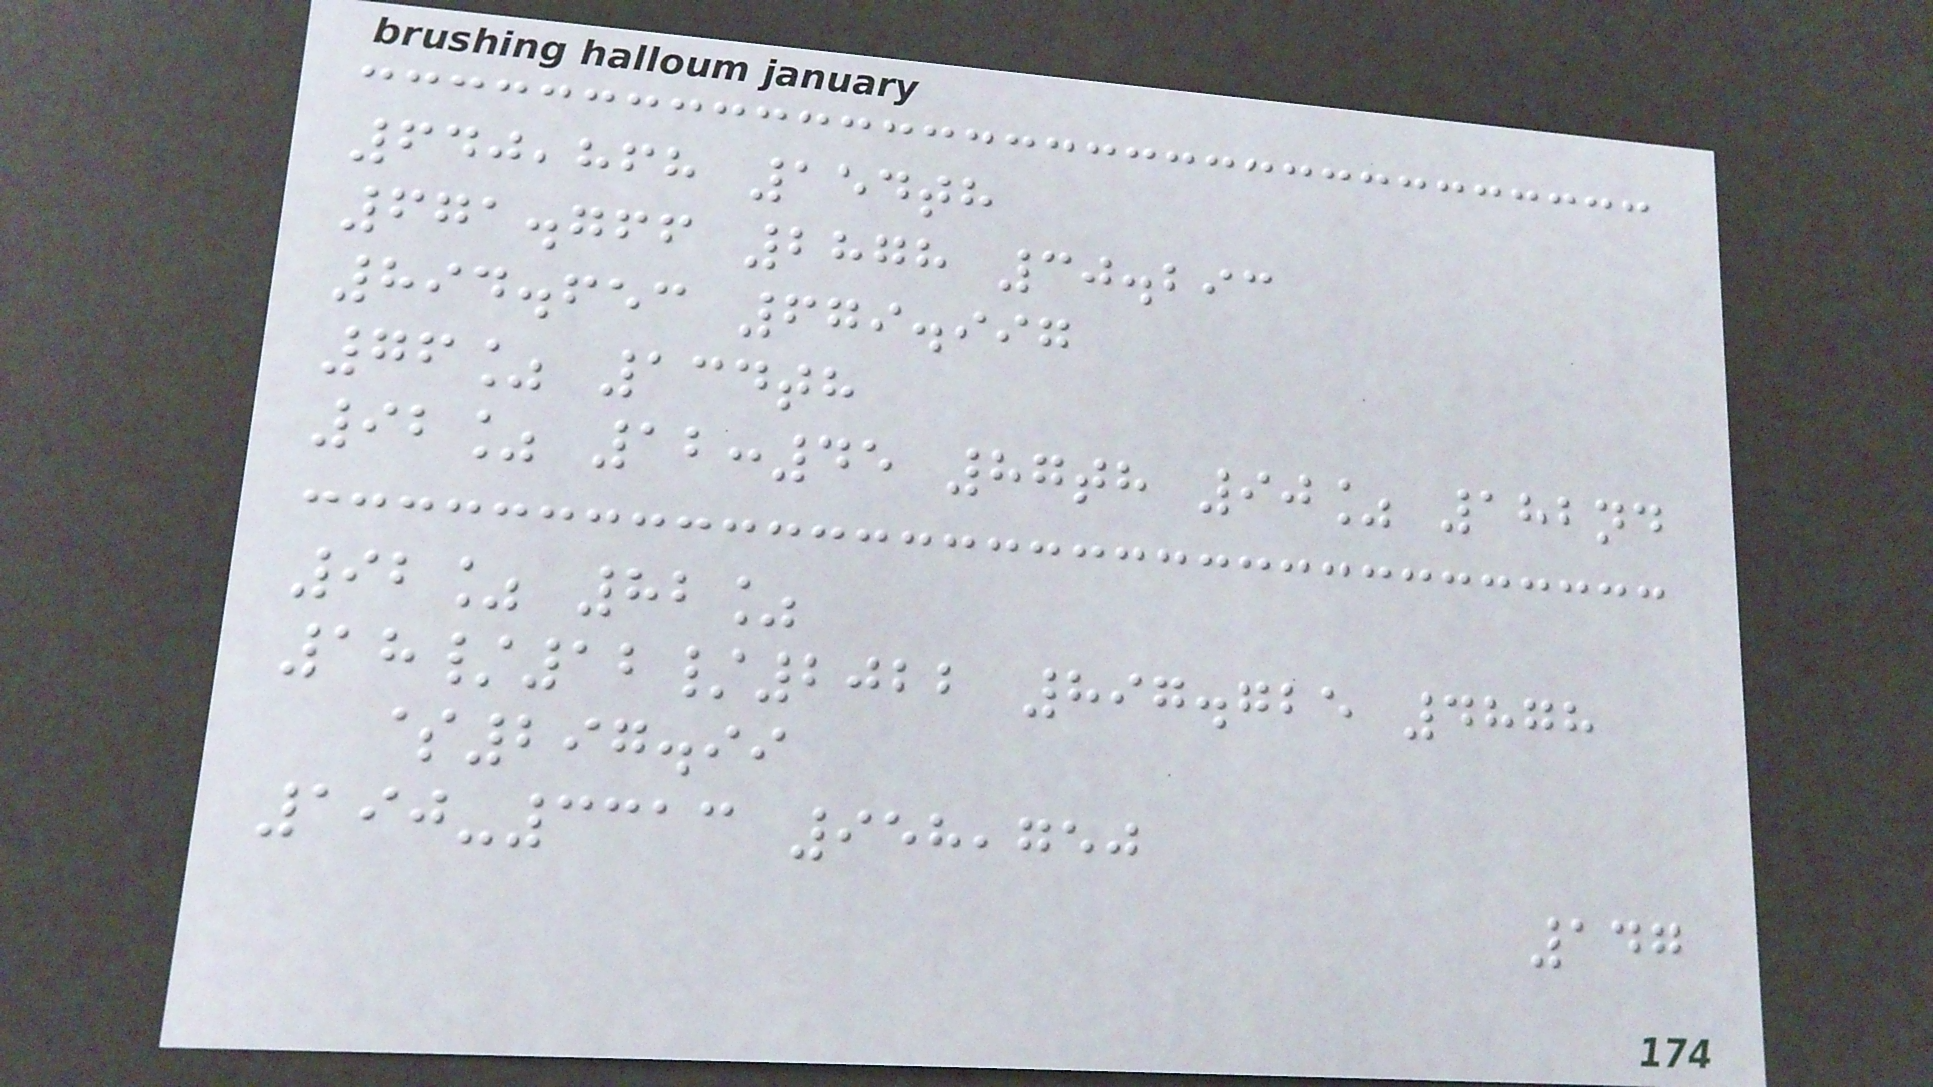640,868 154th
671.766 2878 30.293
894.653 679.997
76% 134th
92% 12:45 87th 90% 182nd
92% 82%
18/12/2022 897.725 4878
$297.99
190-3313 958,750
147
